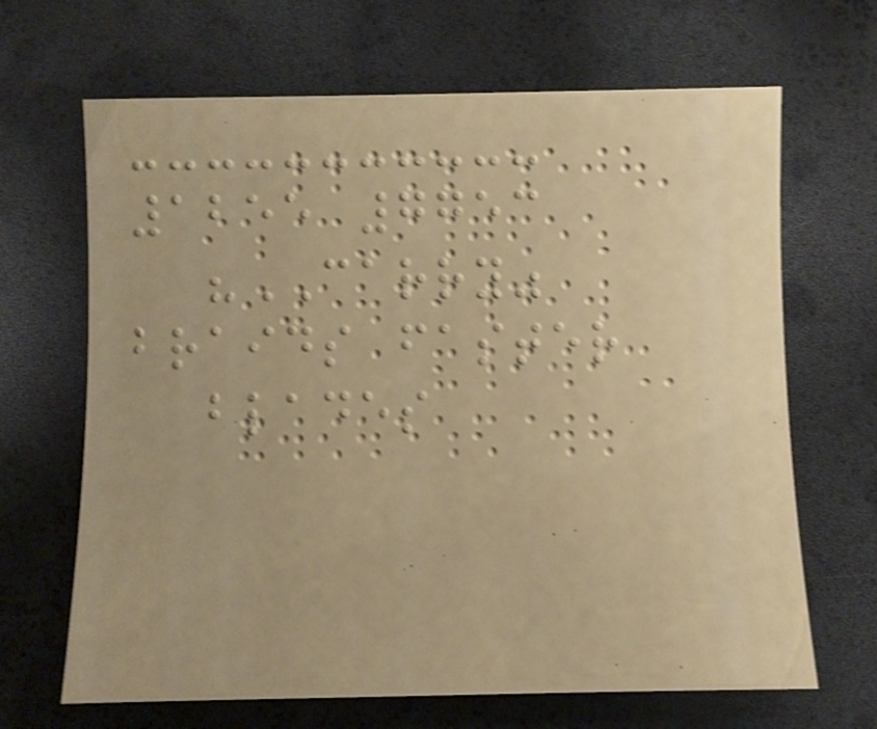1255 7753
"CARRY"
braids faster
blades
